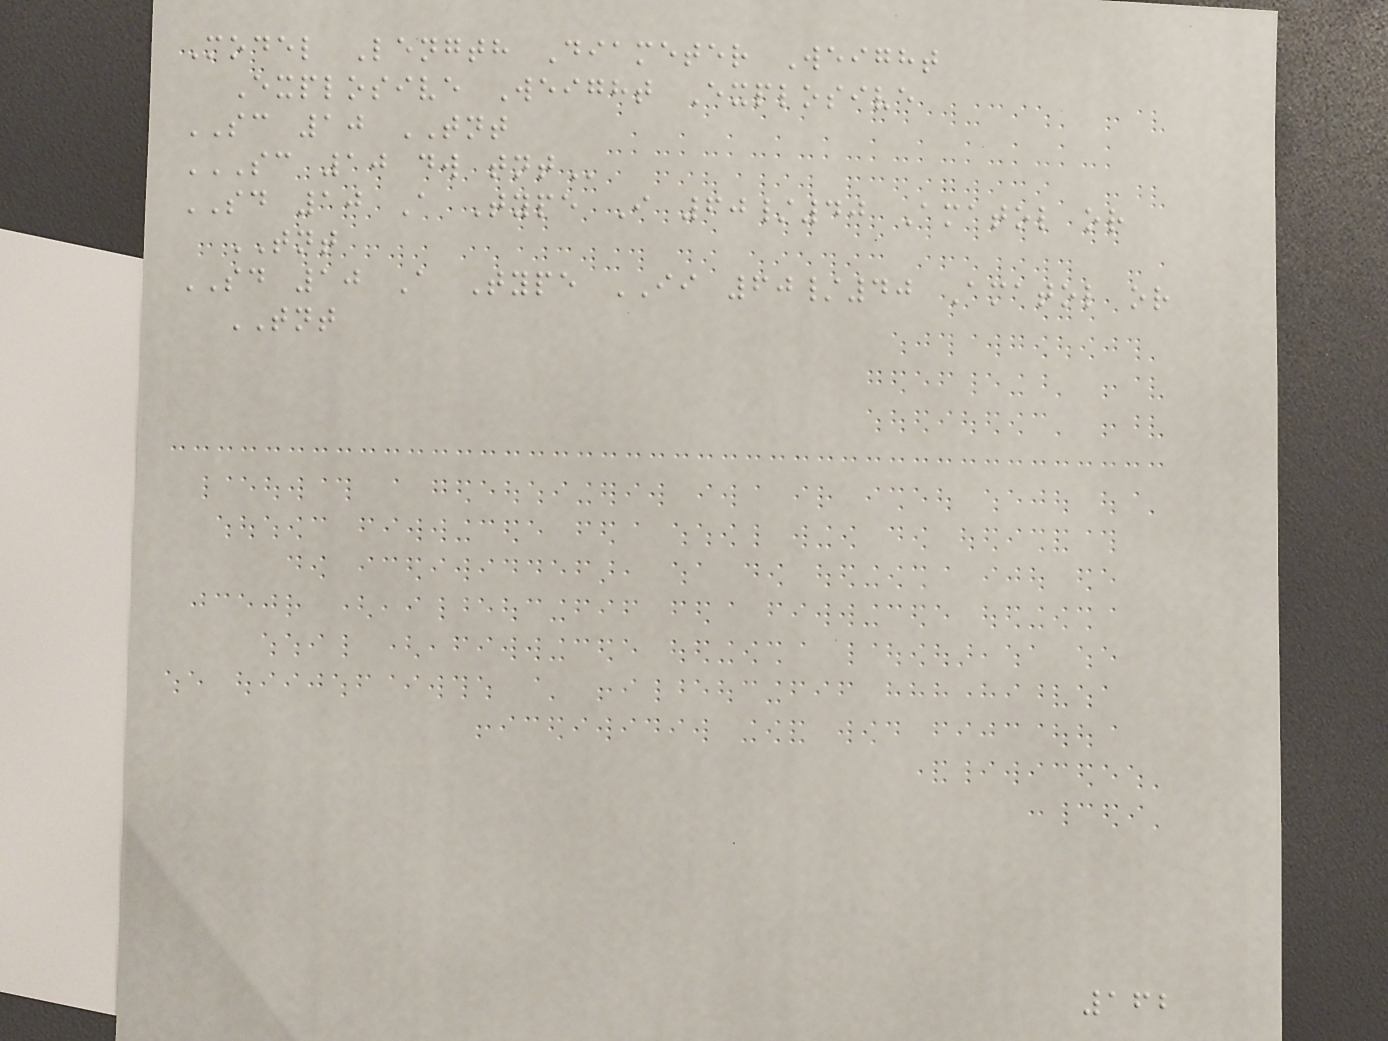Model Length Diameter Weight
Explosive Weight Explosive
SC 10 TNT
SC 10 DW TNT
SD 10 A Type I 60/40 Amatol or
TNT
SD 10 A Type II 60/40 Amatol or
TNT
162
